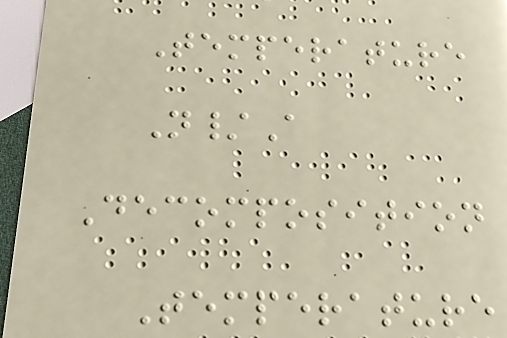Temperature
N/A
Decomposition
Temperature
